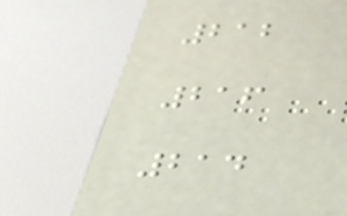212
216
214
